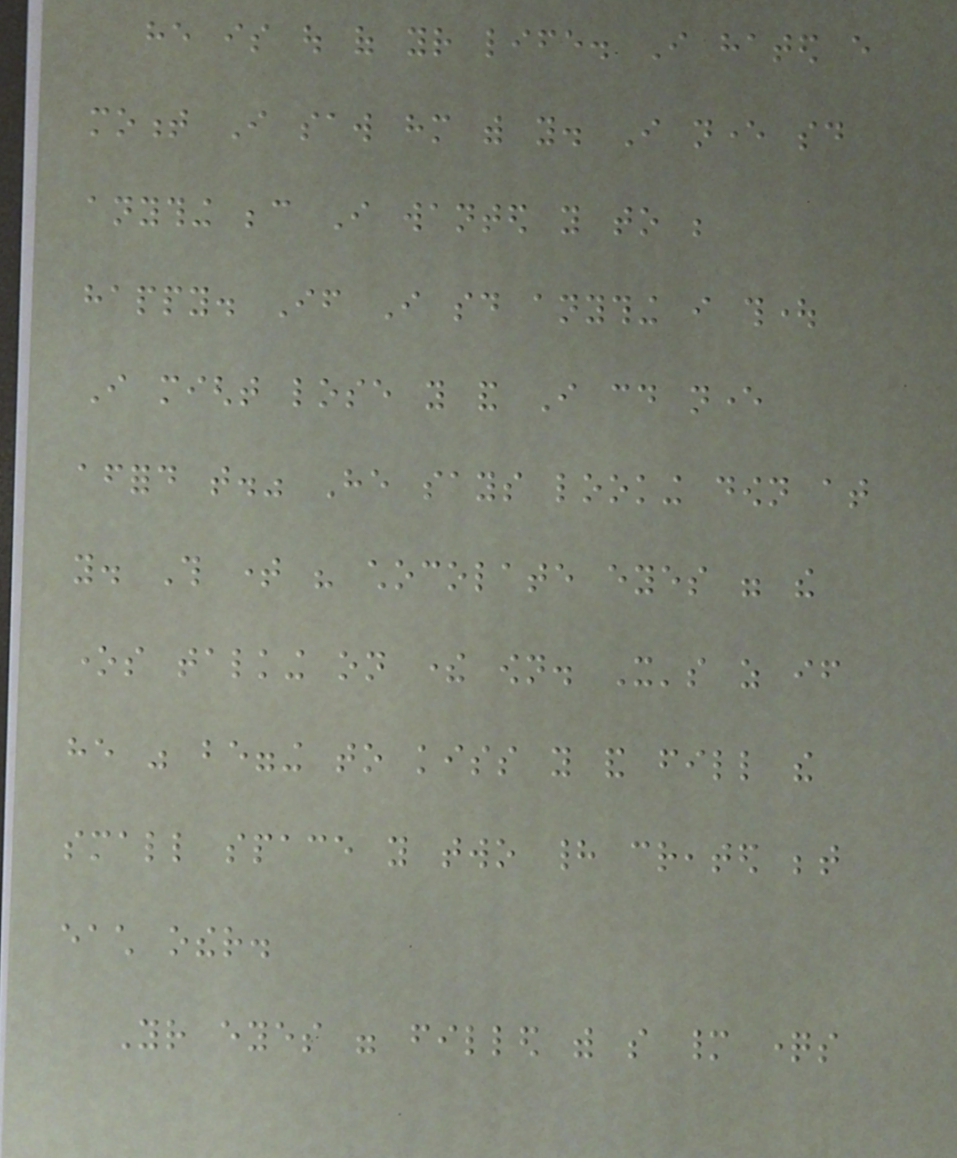he is out of your life. I hated every
moment I saw him with you. I never said
anything because I wanted you to be
happy. If I said anything i thought
I might lose you and I could never
afford that." He says looking down at
you. This time his chocolate eyes were the
ones talking on there own. It's as if
he was begging to kiss you and fill the
small space you two had created between
each other.
Your eyes were filled with so many questions
